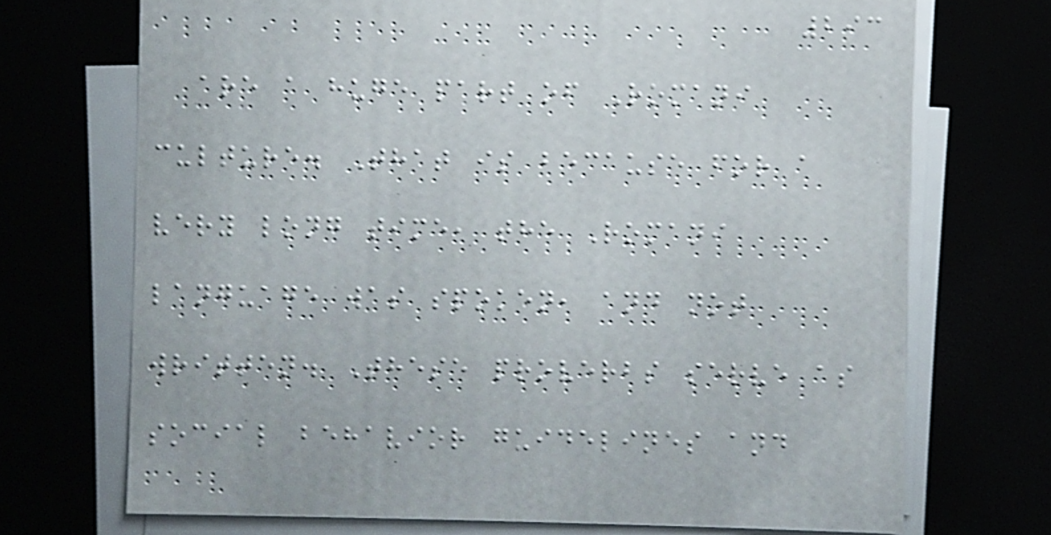293
are a huge part of Romani
culture. That is because for a
very long time, the Romani
language was spoken, and not
written. These proverbs serve as
social behavior guidelines and
